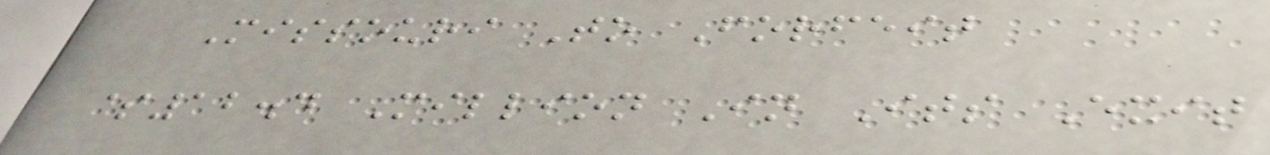Missouri To Forfeit
$12.4 Million In Its Exit
